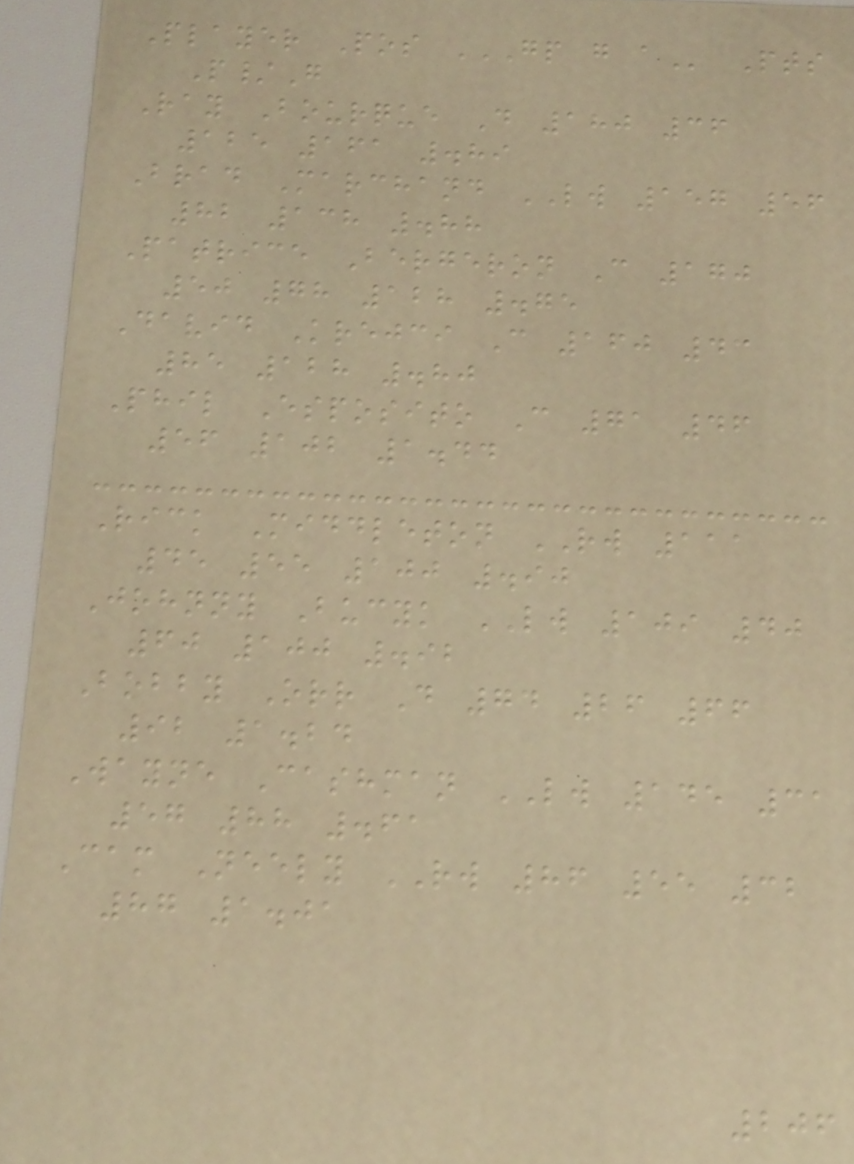Player Pos GP G A Pts
P/G
Ray Bourque D 180 36
125 161 .89
Brad Marchand LW 157 56
82 138 .88
Patrice Bergeron C 170
50 78 128 .75
David Krejci C 160 43
85 128 .80
Phil Esposito C 71 46
56 102 1.44
Rick Middleton RW 111
45 55 100 .90
Johnny Bucyk LW 109 40
60 100 .92
Bobby Orr D 74 26 66
92 1.24
Wayne Cashman LW 145 31
57 88 .61
Cam Neely RW 86 55 32
87 1.01
206
